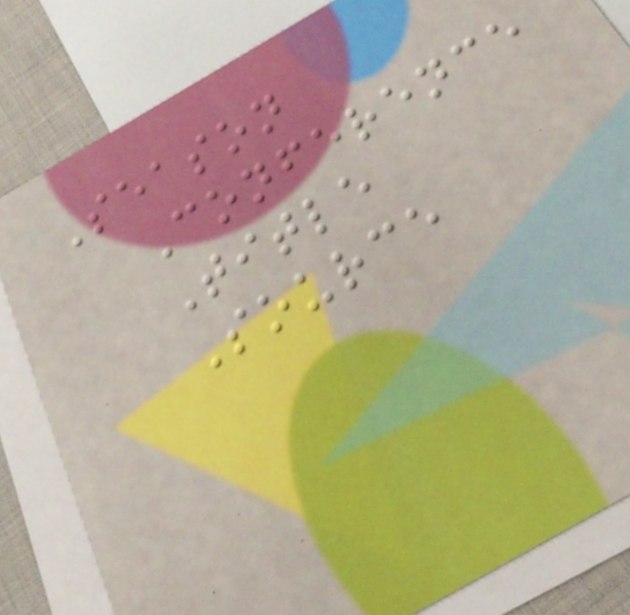Season
Conference
Title
Source
